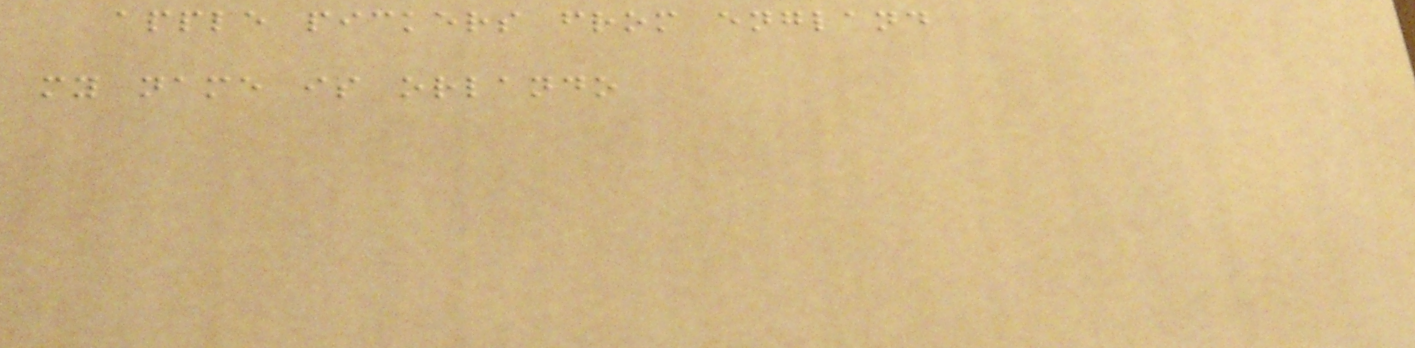apple pickers from england
my name is orlando
